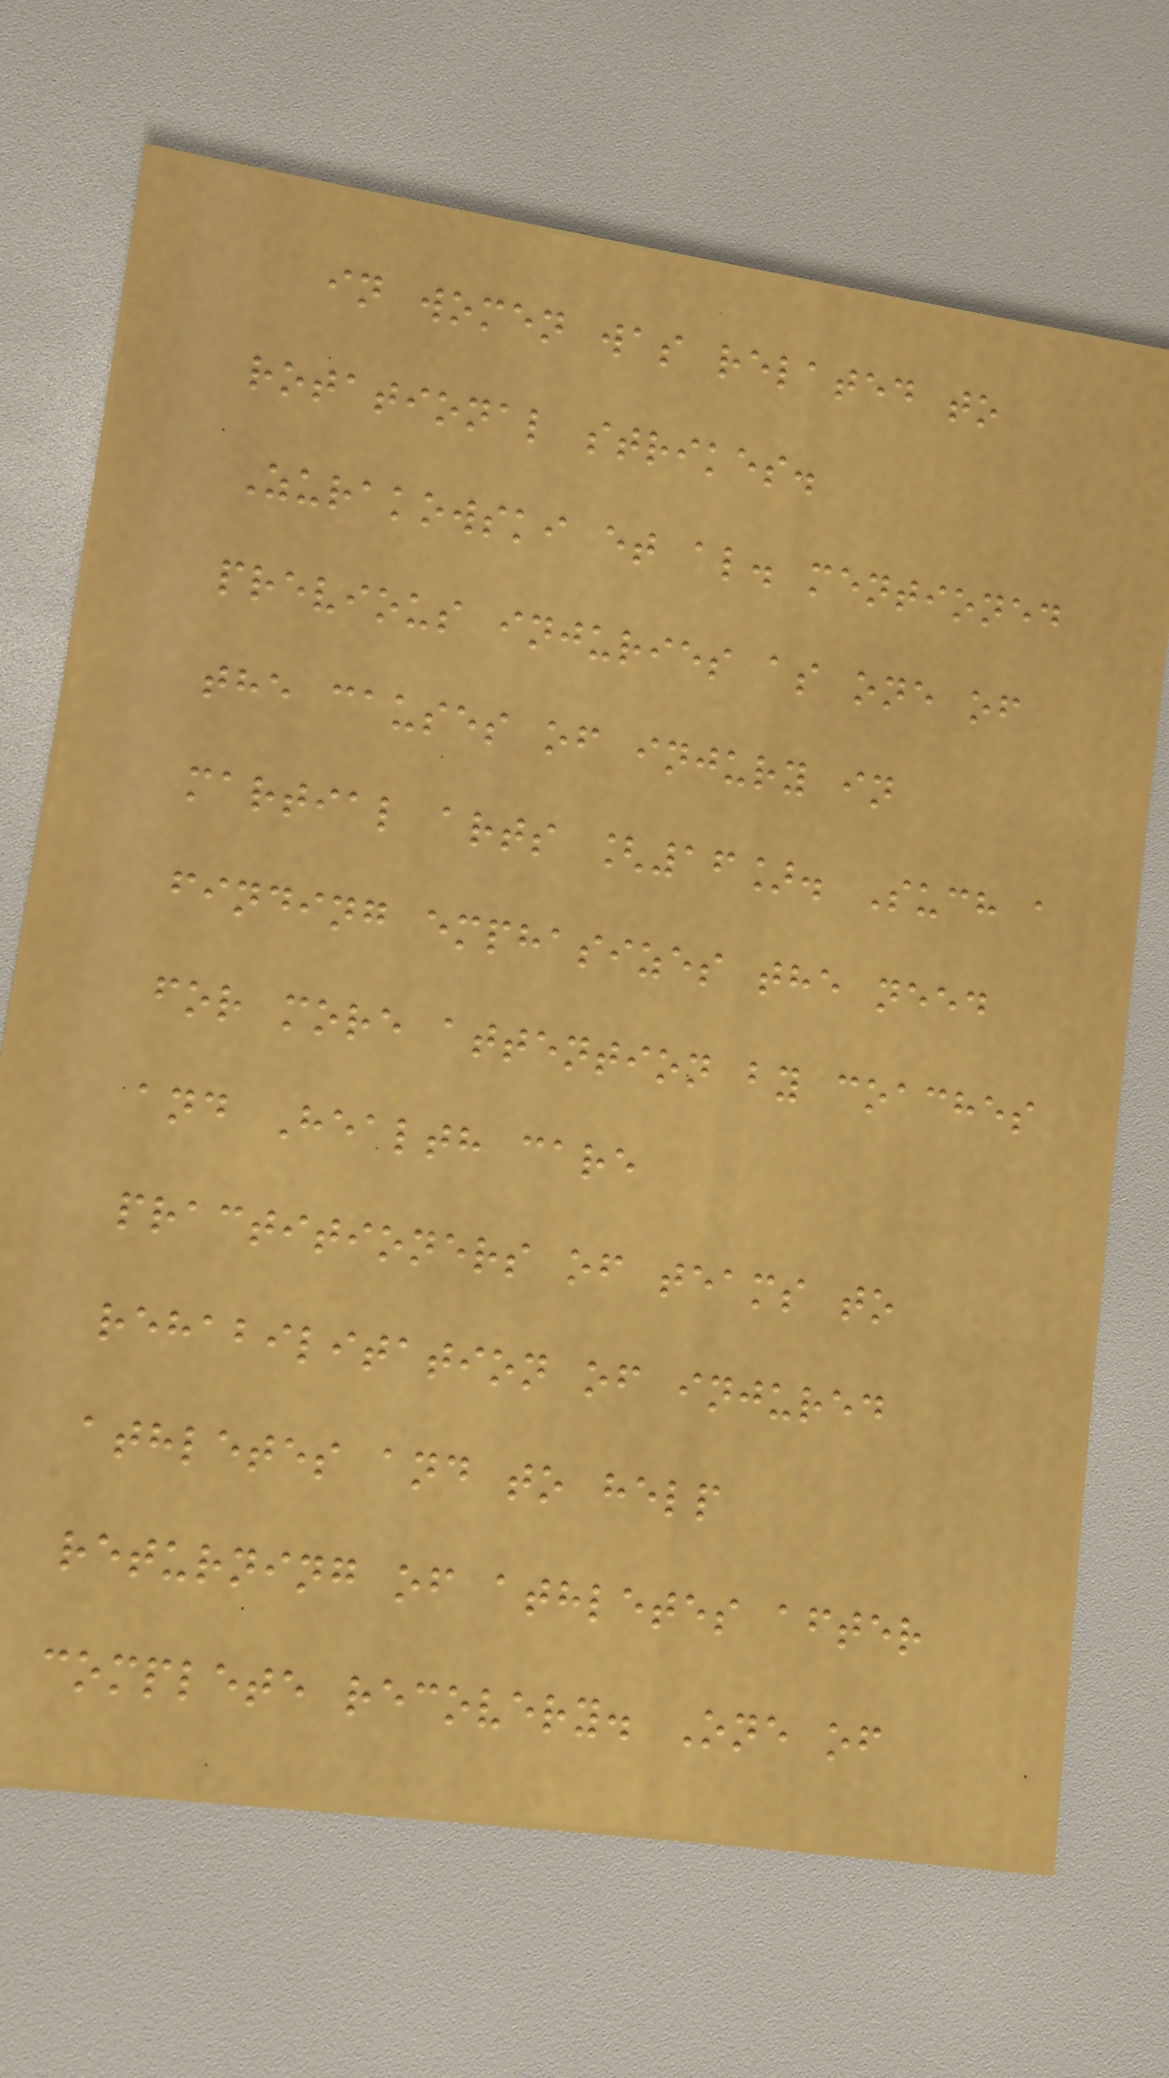in women was related to
rotational strikes.
Zurakowski et al. mentioned
previous injuries as one of
the causes of injury in
martial arts [16]. Such a
finding emphasizes the need
for more attention by coaches
and Health care
practitioners of teams to
rehabilitation of injured
athletes and to help
returning of athletes after
complete recovery. One of
